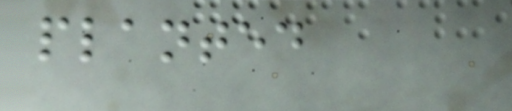planted
